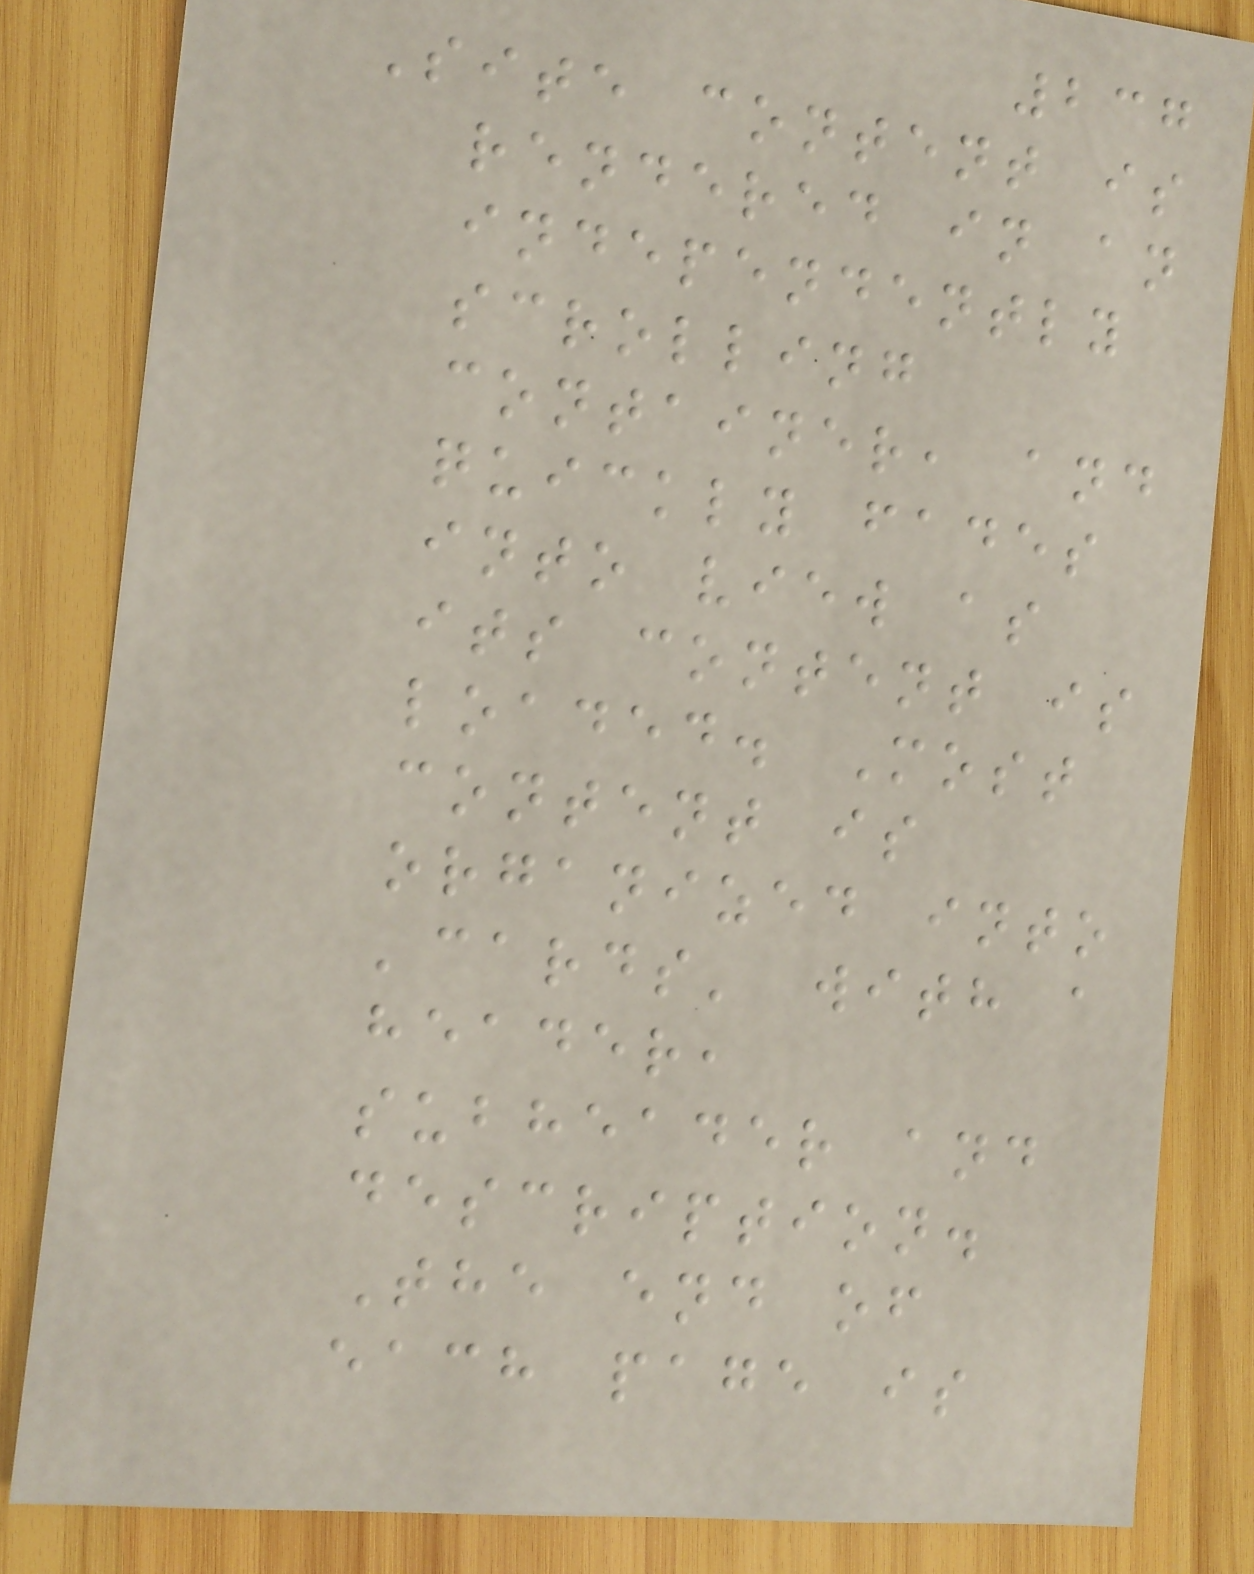237
Site content is
rendered in an
independently
scrolling
container, and
quickly fades
into view as
its content is
loaded. Most
content is
organized into
'cards' with a
header,
subheader and
description.
The end of
each page is
